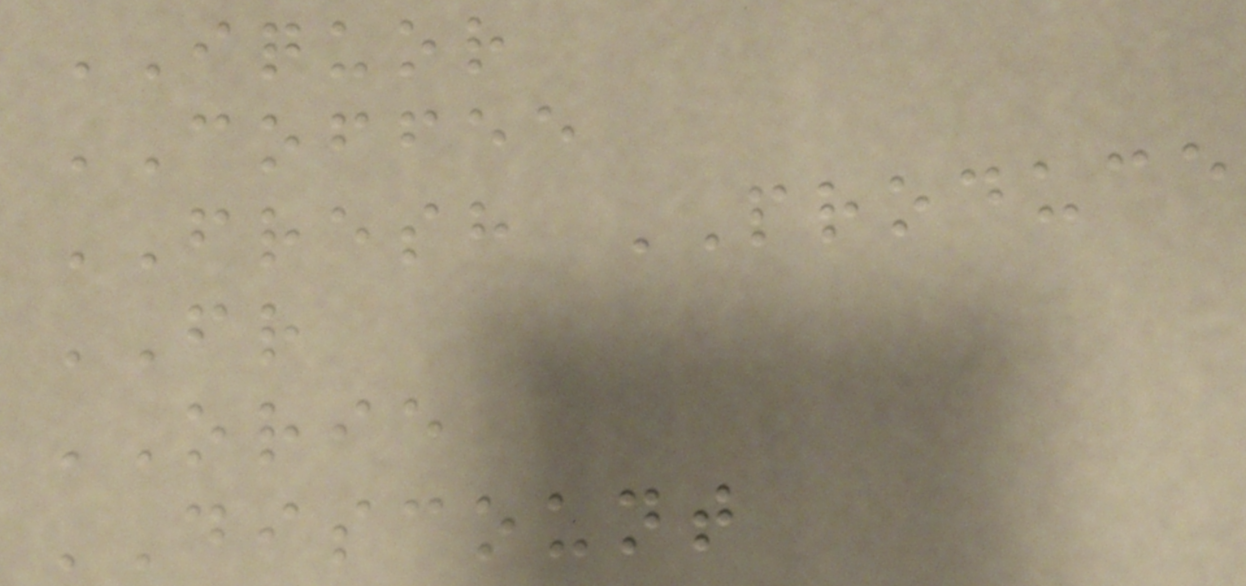IQUOR
COFFEE
FRESH PRODUCE
FR
ORIE
DISCOUNT
